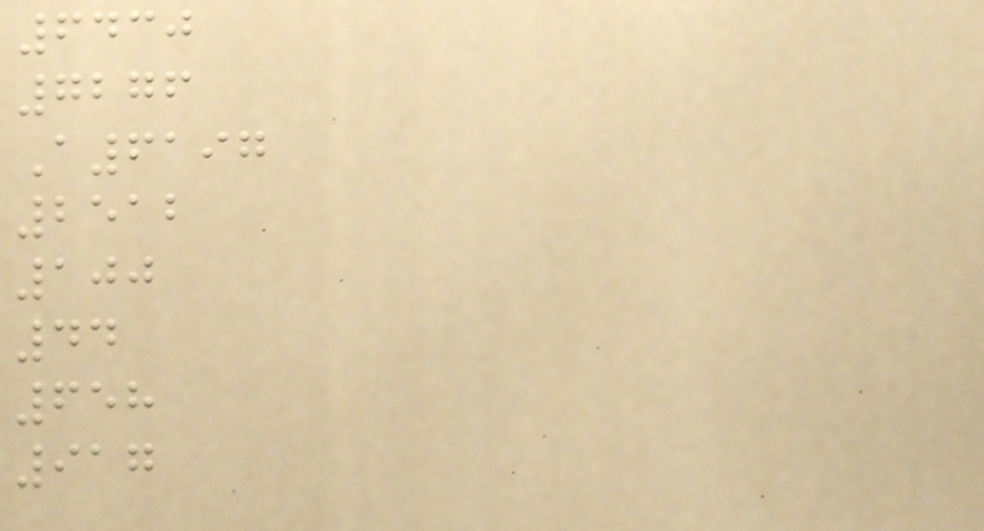6430
7276
A6197
2512
100
44
658
917
